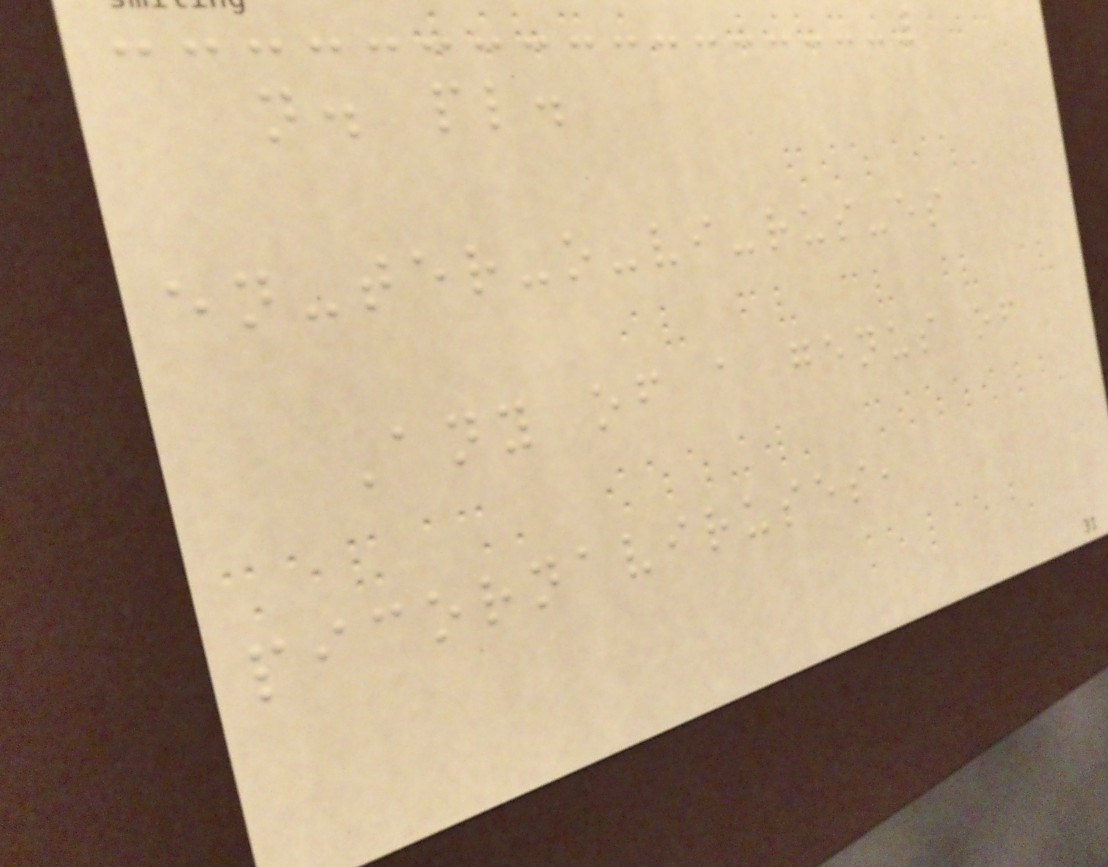n. pl.
en-ter-o-vi-rus-es
Any of a genus of
picornaviruses,
